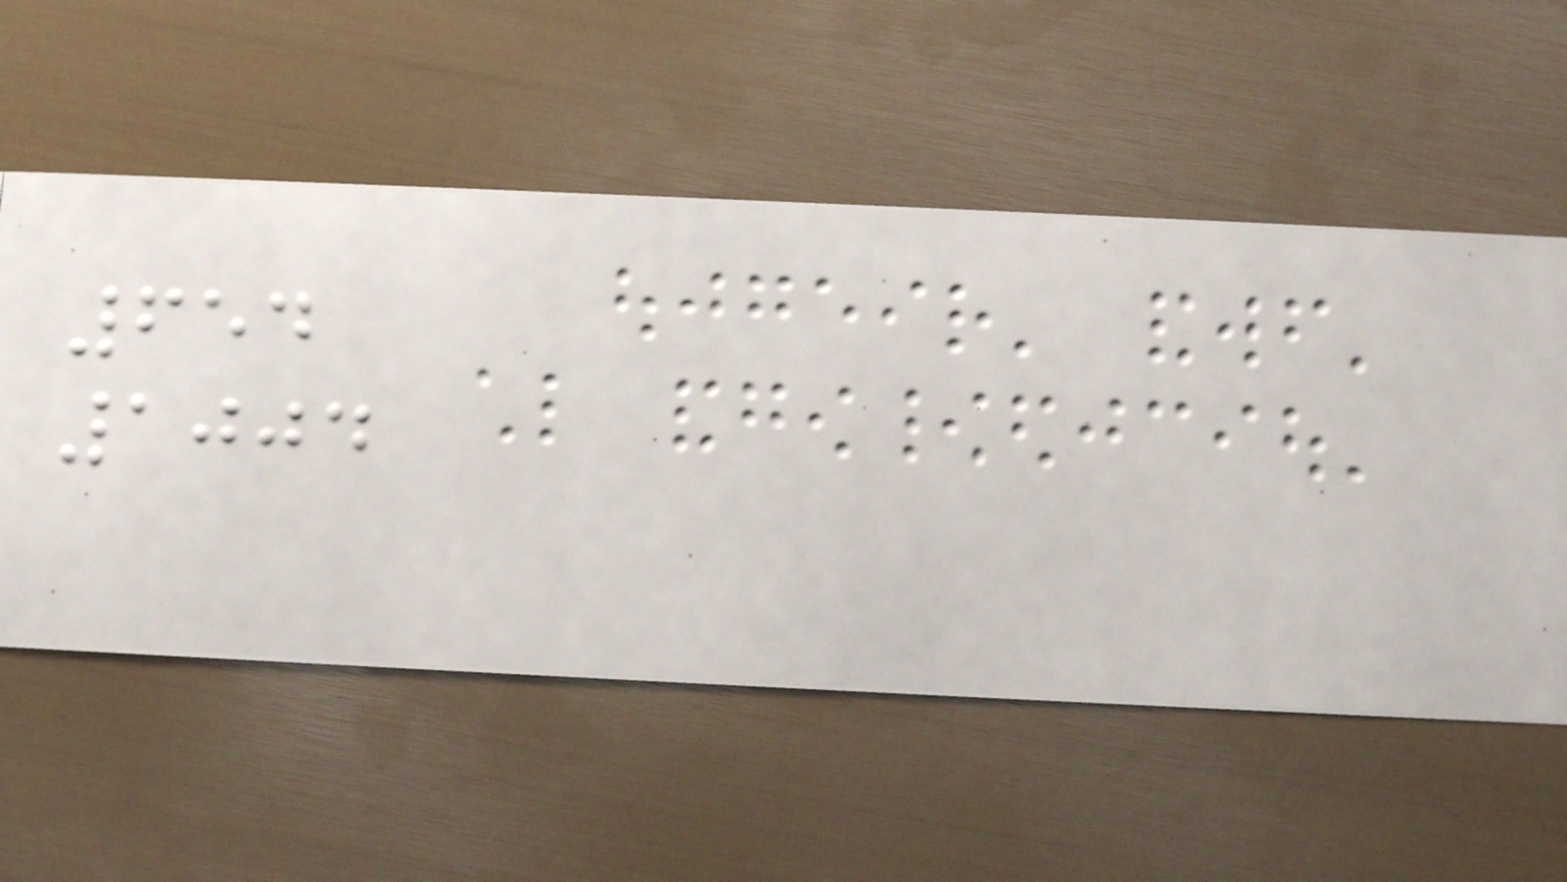654
1004
